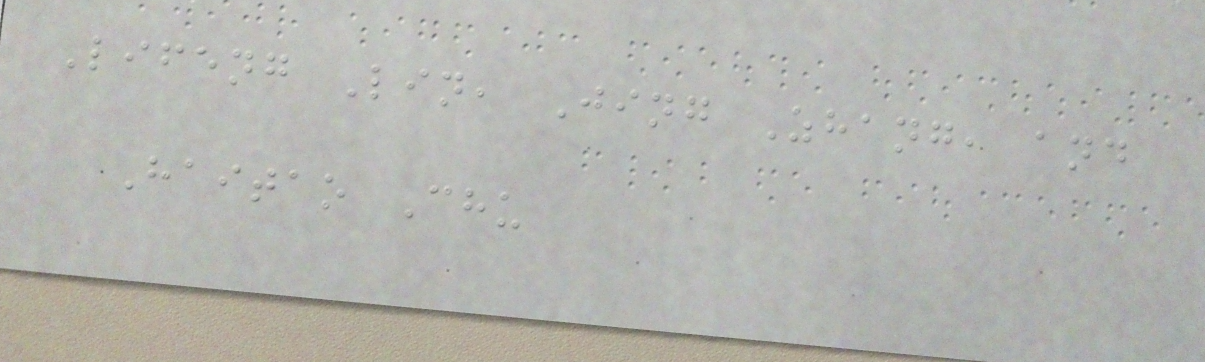Lifeng Lin, Jing Zhang, and
Haitao Chu
